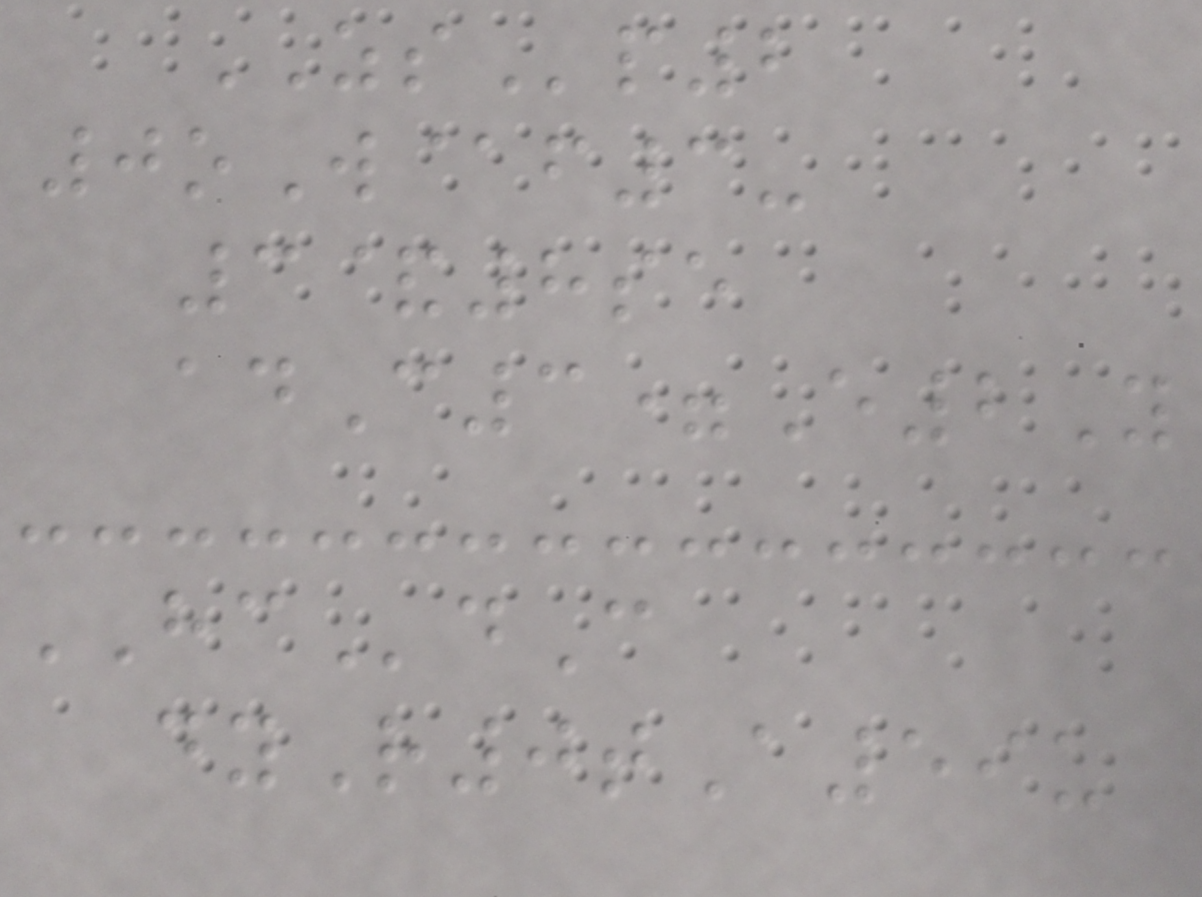ZSp2
0oW@f3-
3&8se
adC3=E2Y
HCdC
dyR0tA59u
